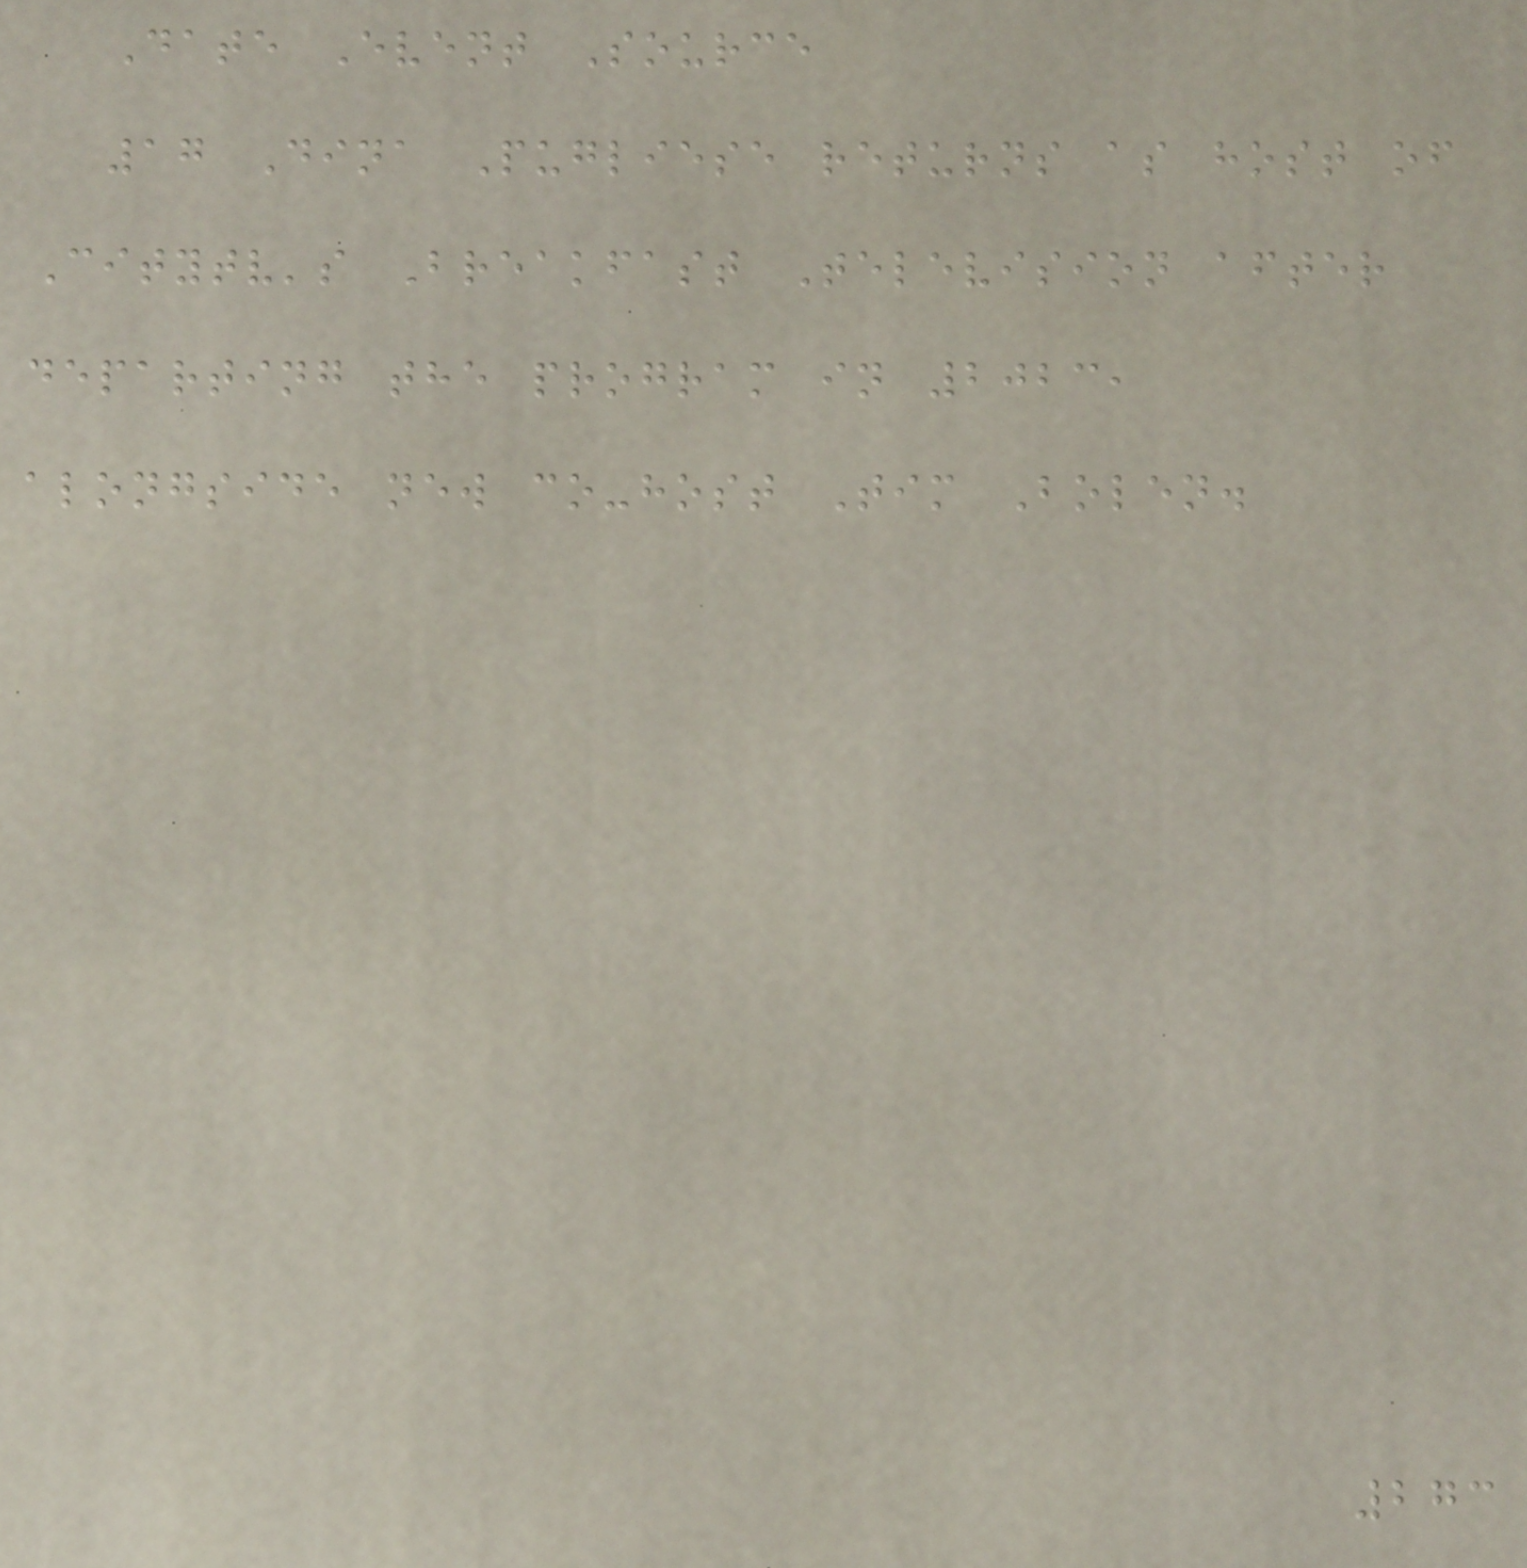Date Event Source
17 Dina Pugliese returns as host of
Citytv's Breakfast Television after
departing the program in 2023,
alongside new co-host Tim Bolen.
273
